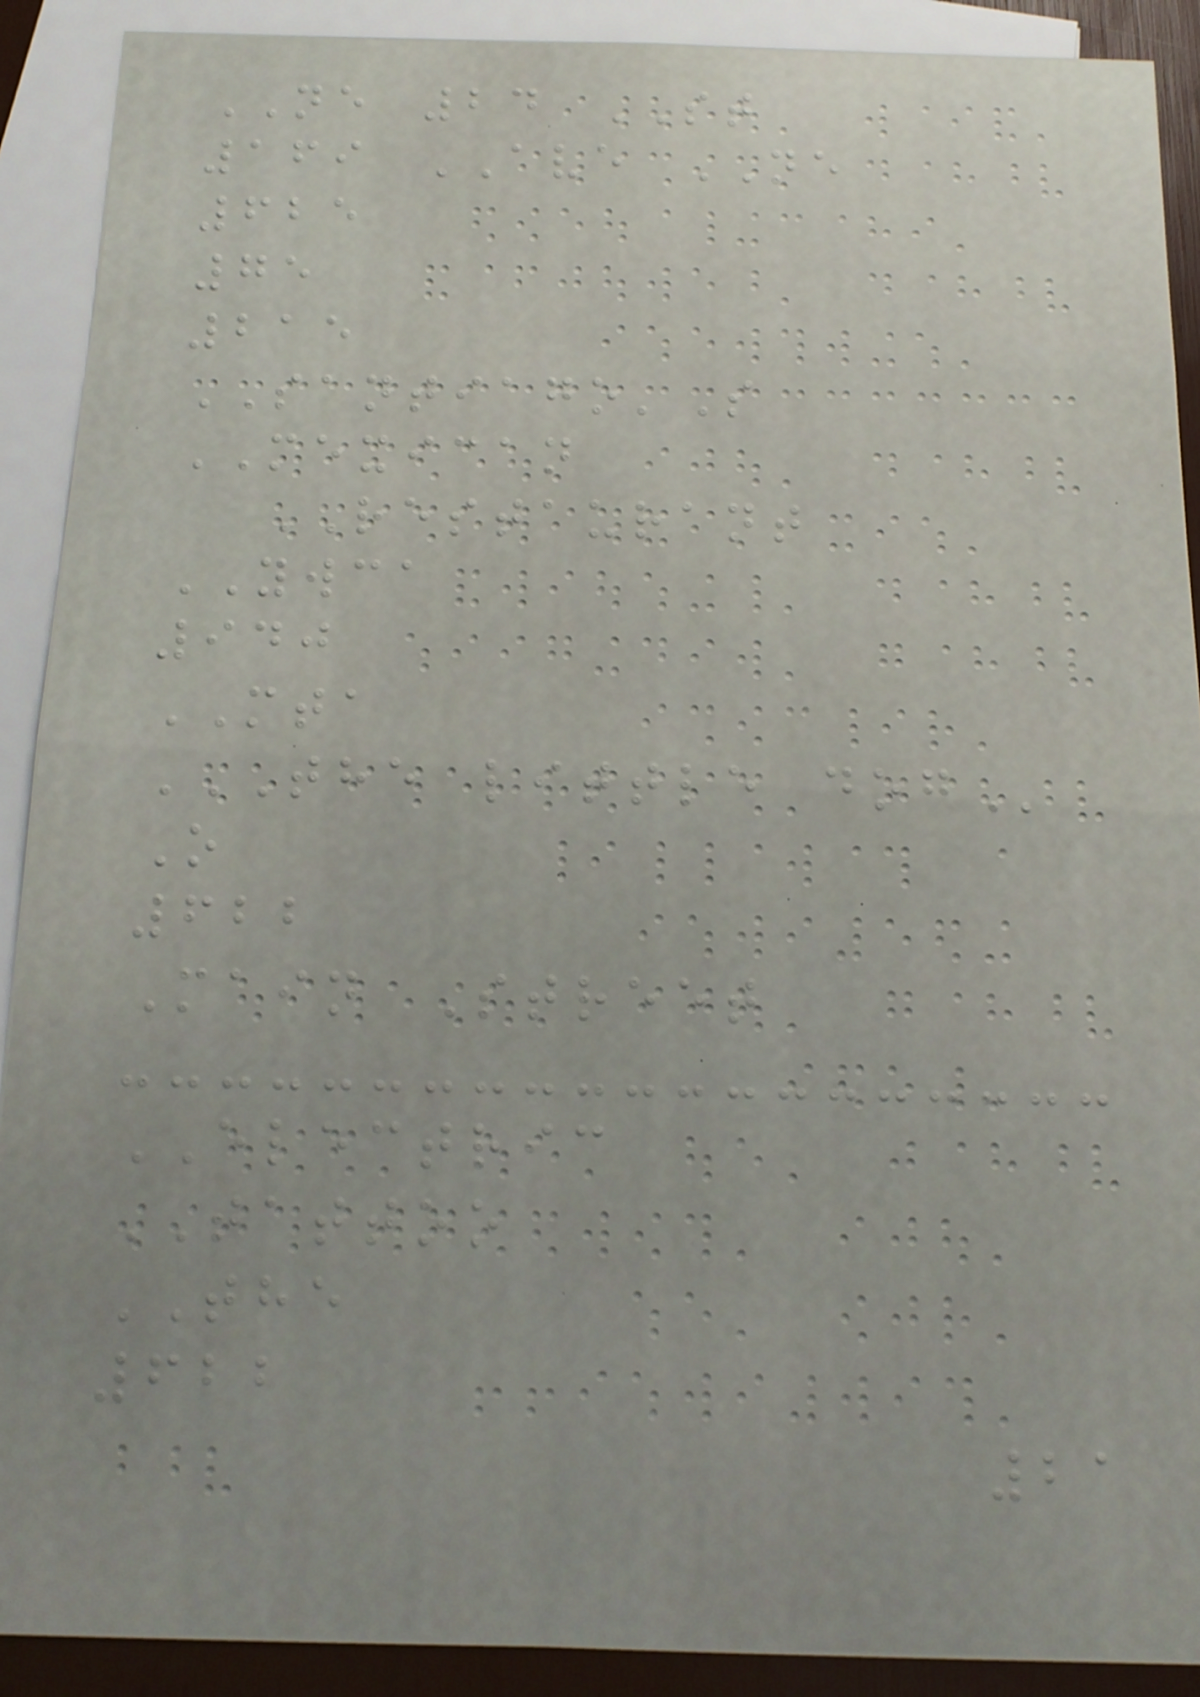NE 24 ST
169 AVE NE
625
75
215
SANTIAGO'S
MEXICAN
RESTAURANT
YWCA
940
MTA
THE LITTLE DOG
O
622
Main Street
ELECTRIC
TATTOO
THE
622
21
